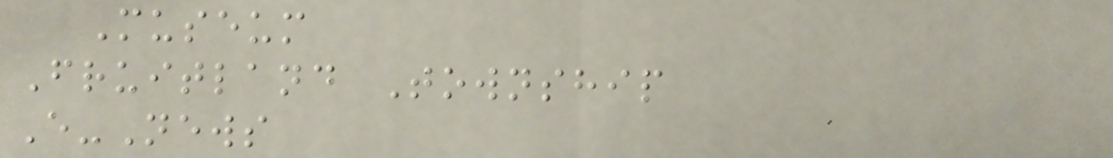Museum
Fruitland Township
E-News
